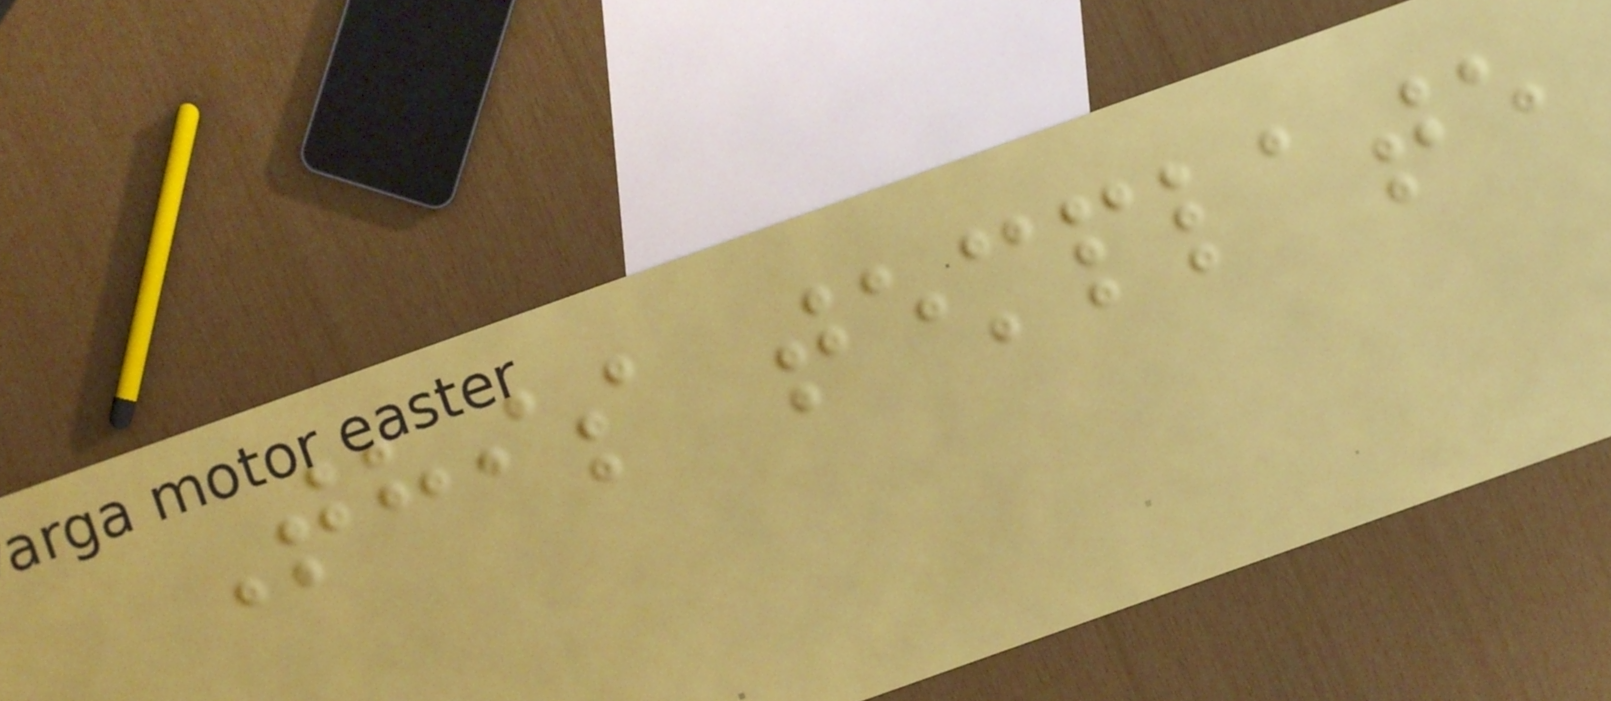This template
